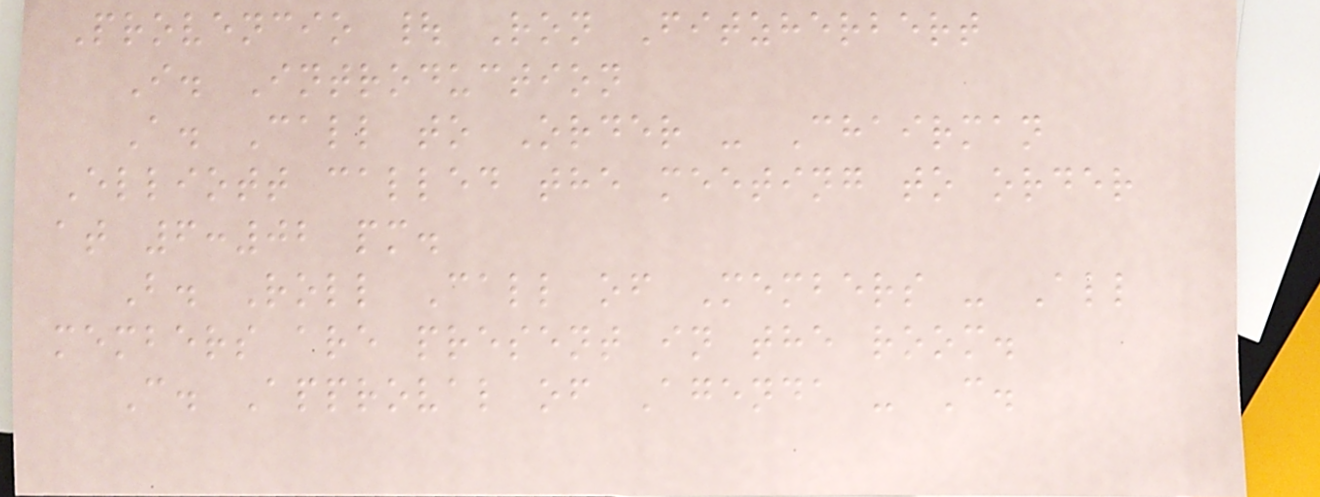Provencio | Ron Fitzherbert
I. Introduction
A. Call to Order - Chairman
Elliott called the meeting to order
at 6:02 pm.
B. Roll Call of Members - All
members are present in the room.
C. Approval of Agenda - C.
